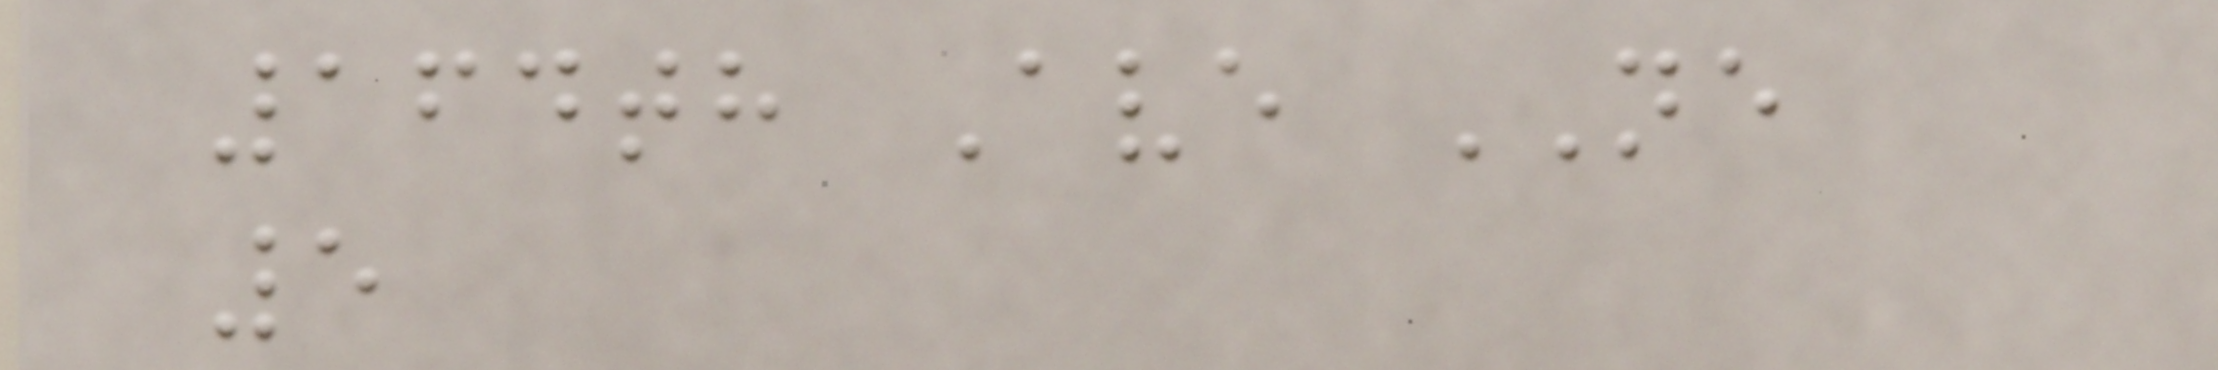164th Ave NE
5
